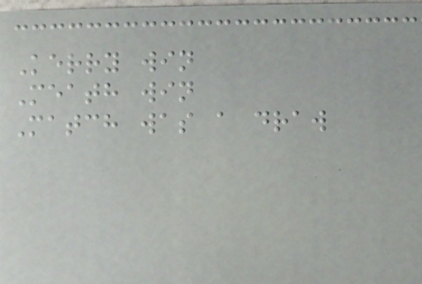Kerry win
Meath win
Match was a draw
